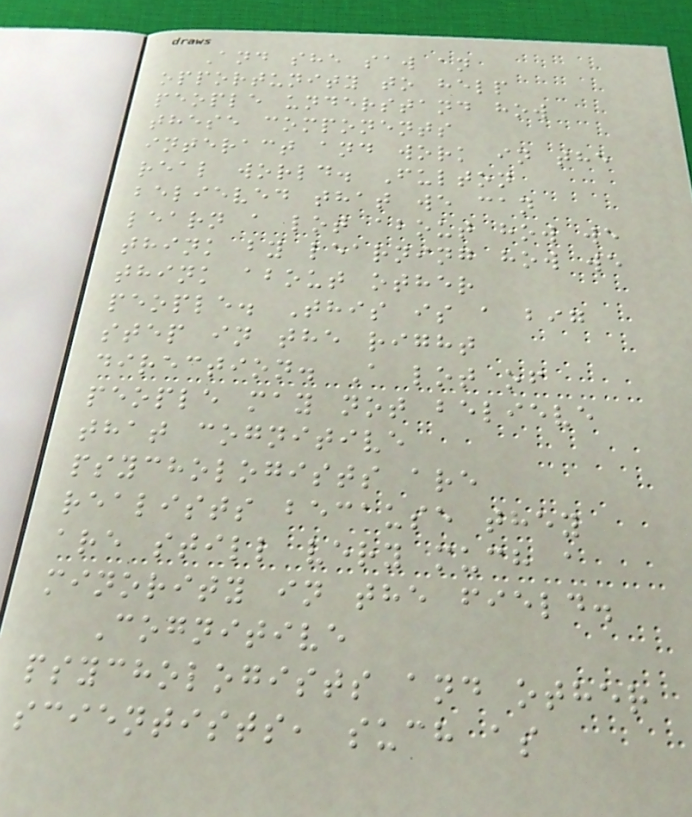And she saw an
opportunity to help
people understand how
these components
interact and work in the
real world. Fulton
believed that we can
learn a lot about how we
think by learning how we
think about other
people. This is a big
step in the right
direction. A lot of
people may not believe
that cognitive
psychologists are
realists because they
are still very much a
minority in the field.
Cognitive
psychologists and other
scientists, such as
